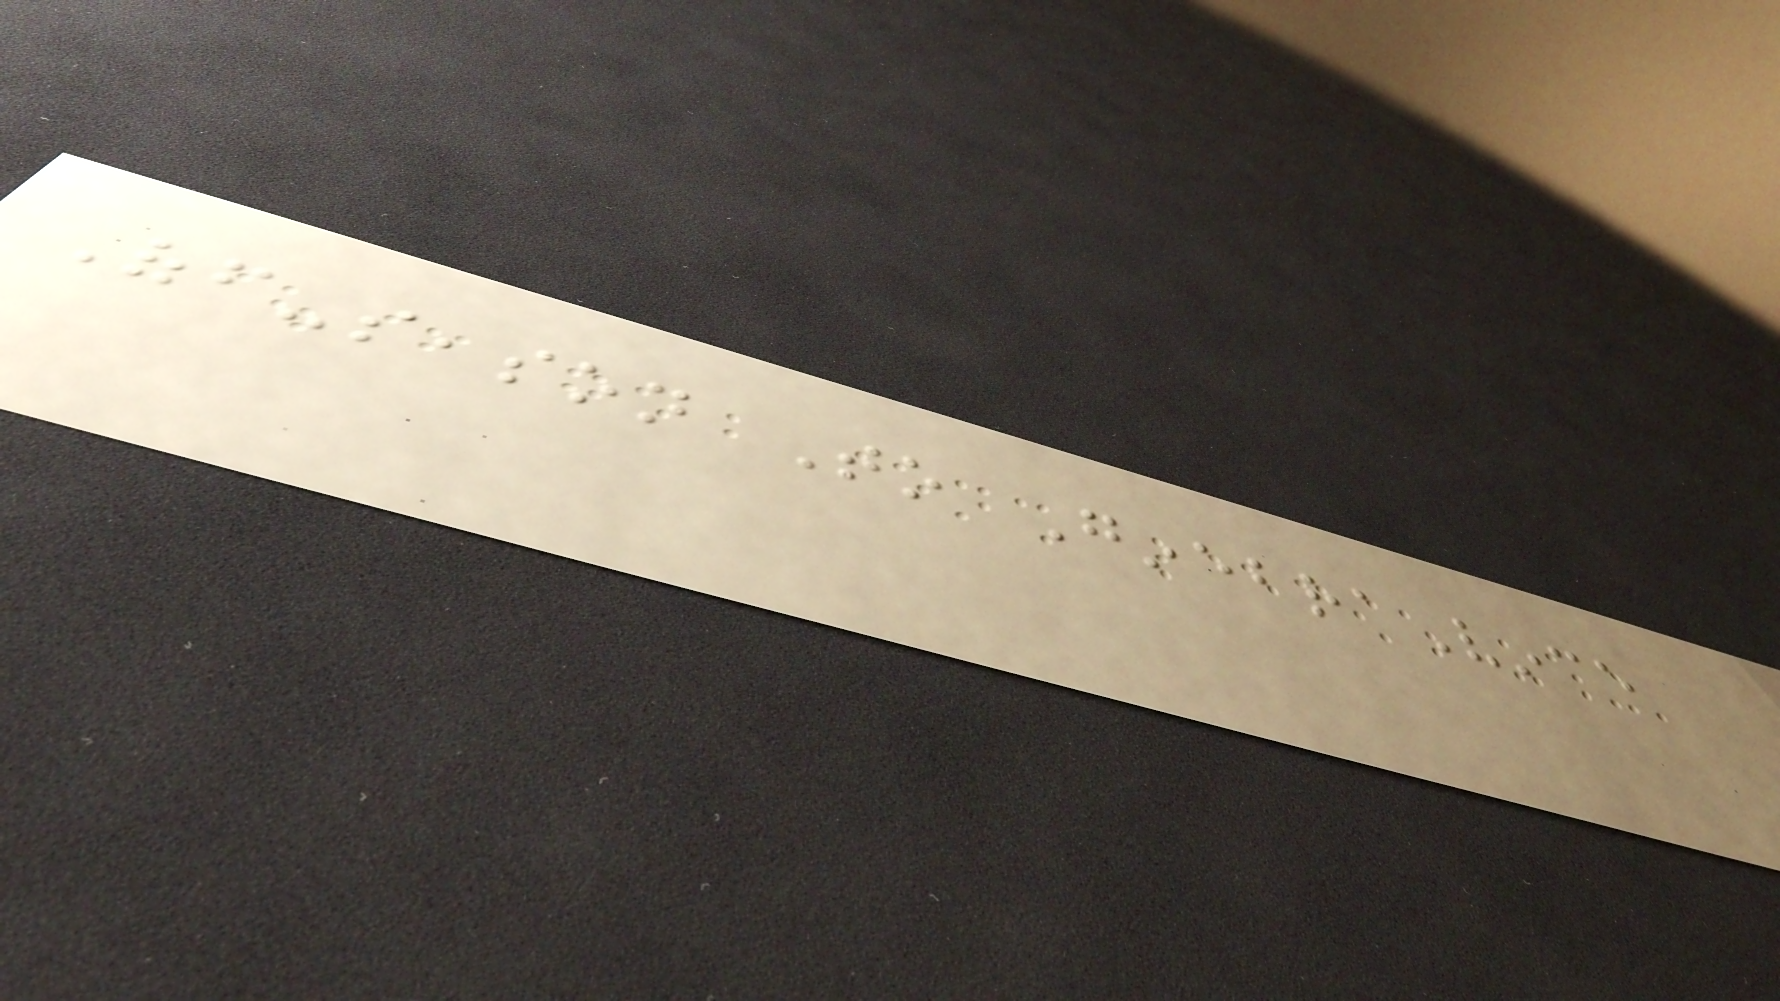Off-season To GinebraVince
